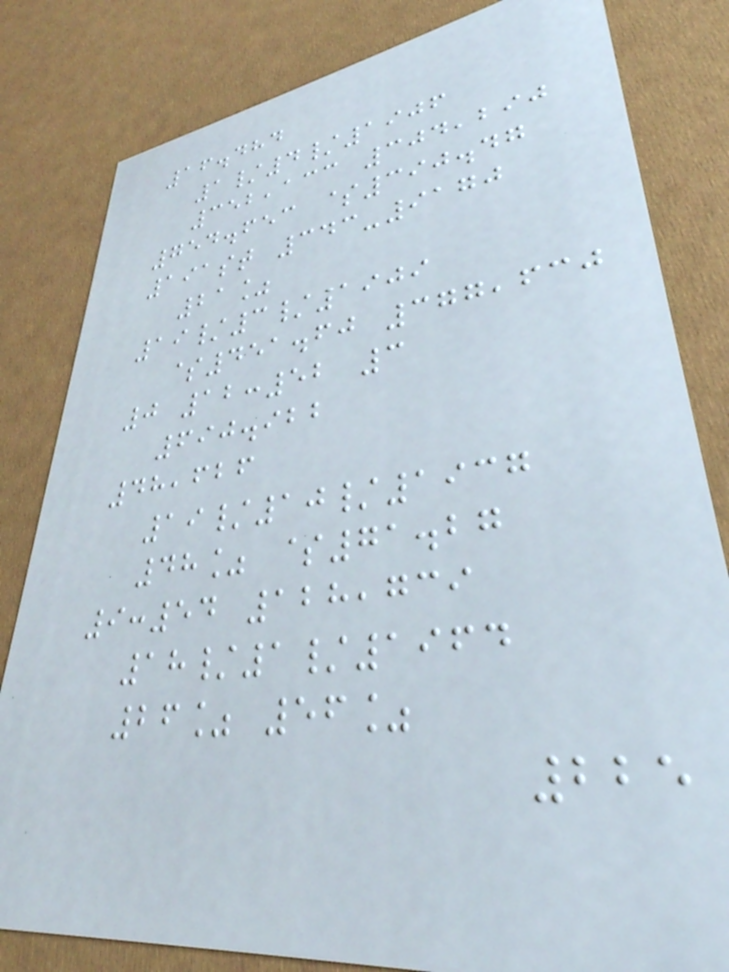16.484
1/4/1906
352,133 304,290
754.653 $390.47
191st 343-9170
21%
19/3/1909
$451.60 377,630
0 12:52 3
690.922
48,626
19/10/1937
48% $71.27
9:54 128,739
18/1/1964
26% 56%
225
